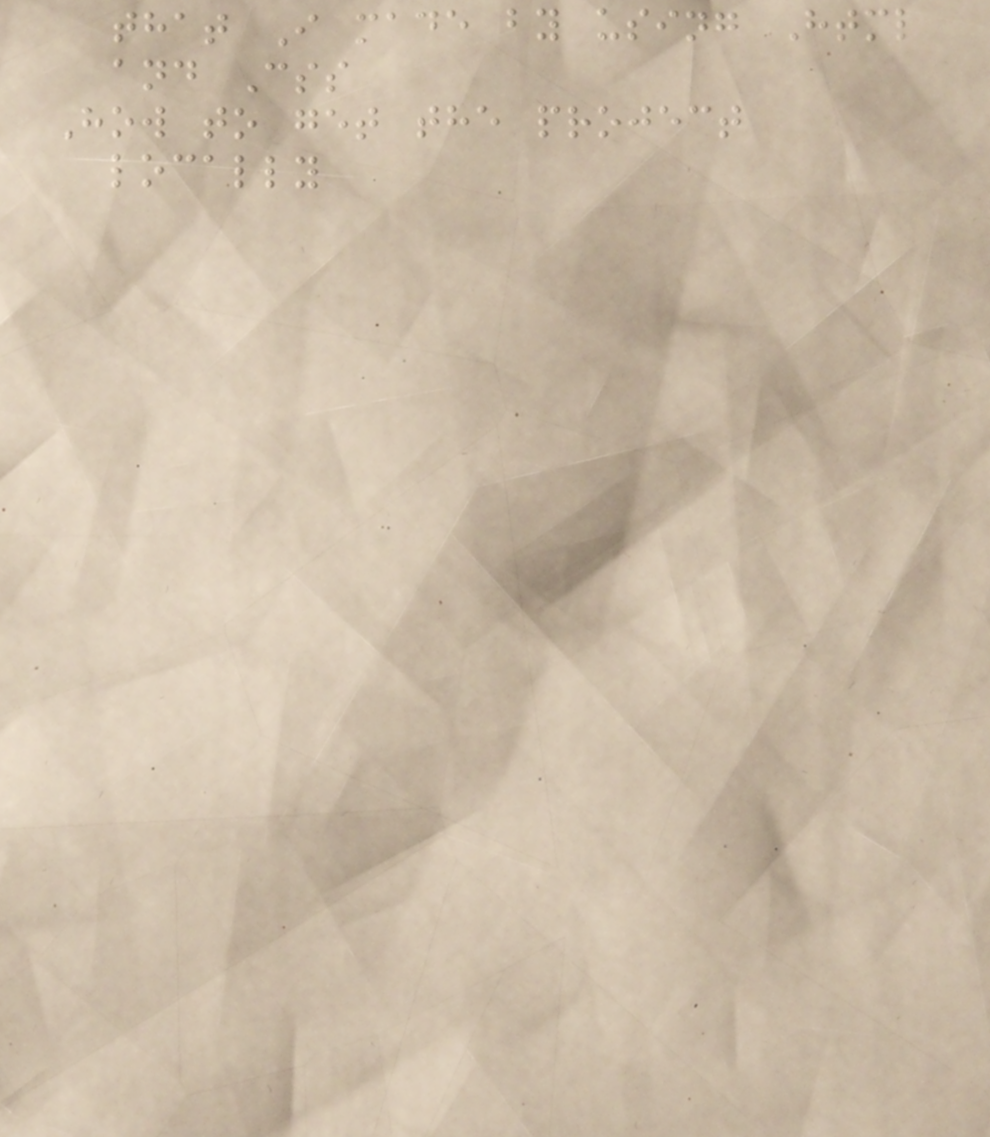that I made by using Html
and Css
How to get the project
locally
